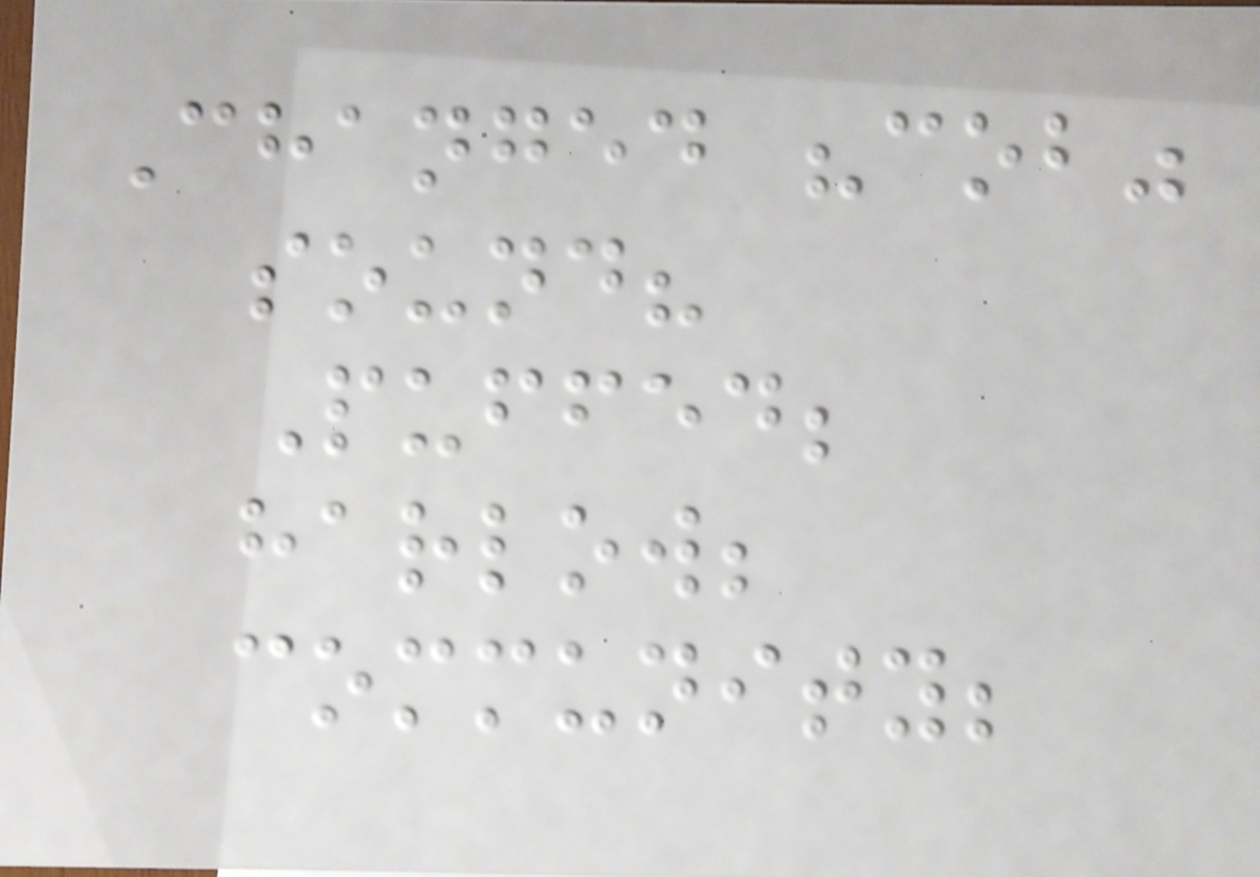Changed "cob"
sound?
Puffed;
harlow;
community;
